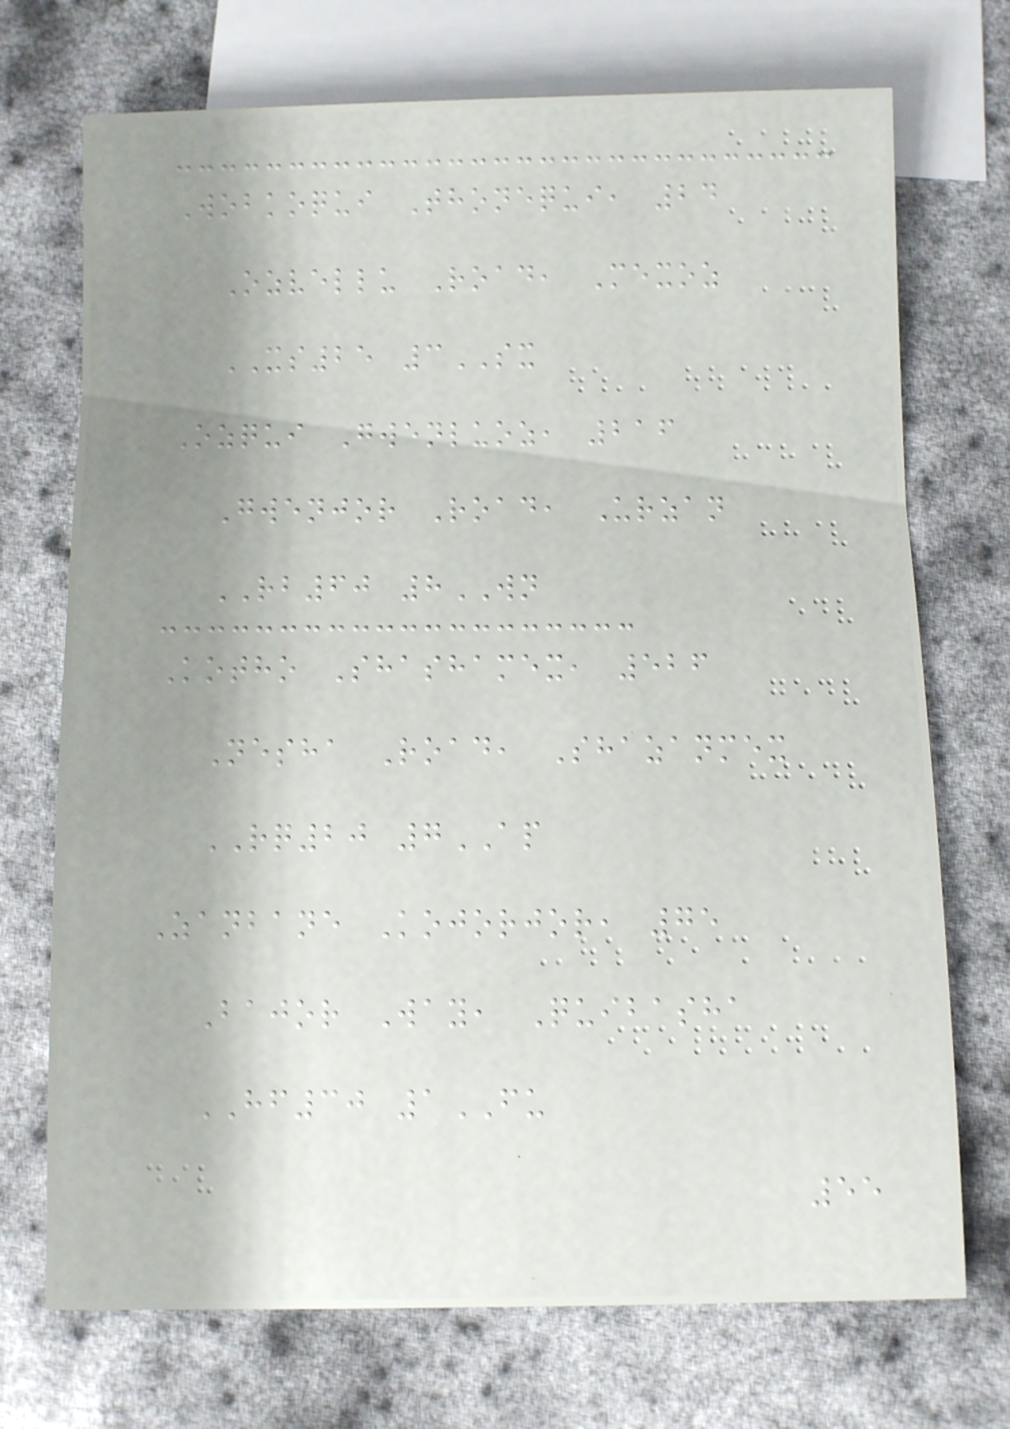Wobkoqui Thonequi, 24
Ozvellu Road, Mexoz
XS25 3SX
Ozqui Gwenluoz, 216
Gwenjor Road, Urzan
RB60 8WN
Kotho Shashamex, 526
Nesha Road, Shazanmex
RQ20 7AP
Zanbane Kojorjor, 75
Bajor Way, Quibasha
HF30 1FU
55
